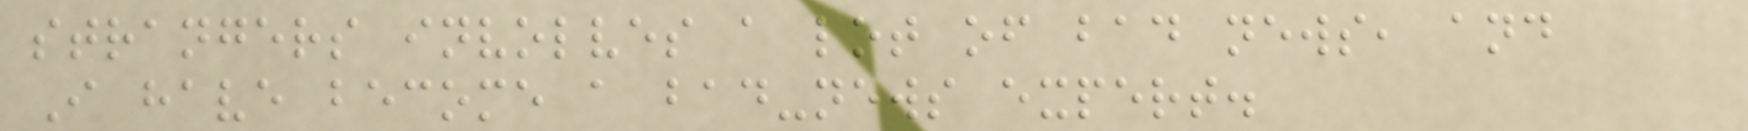strangers involves a lot of bad news, and
I have become a bad-news expert.
